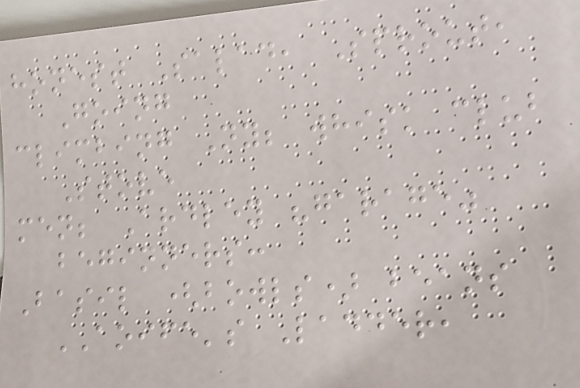honest Salad, Sprout,
Going
climbing Ny; whisk club
Stove
men; Ardley "garage"
beginners:
Basil (bowls) beans
AOIFE's Ladder,
